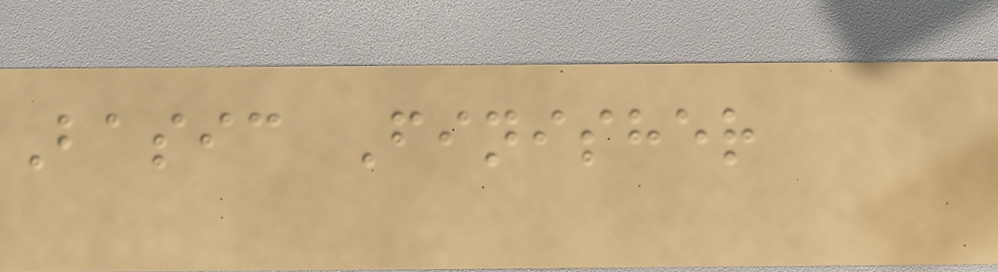Basic Finisher
